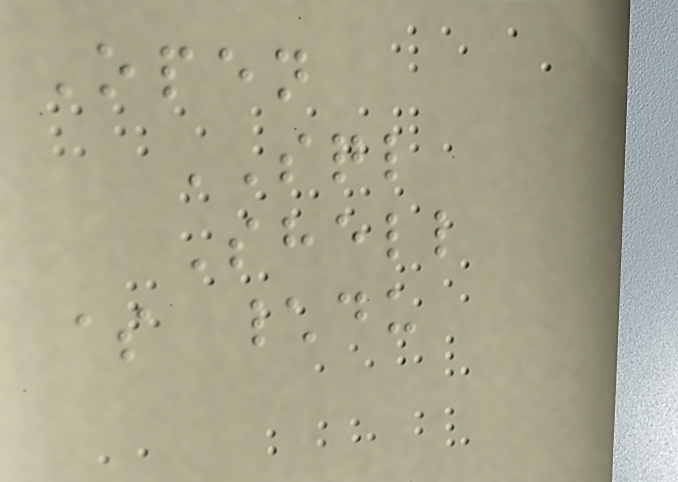Open
SQL
Shell
$ \du
